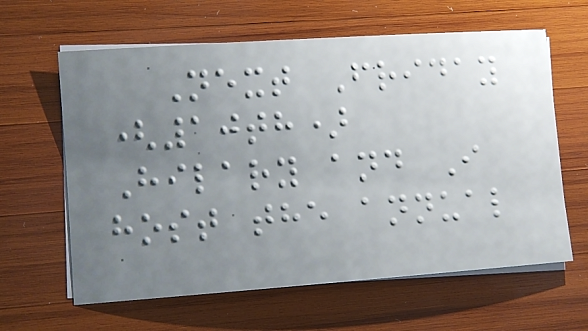Next Friday
(10th)
Hilary and I
host the annual
